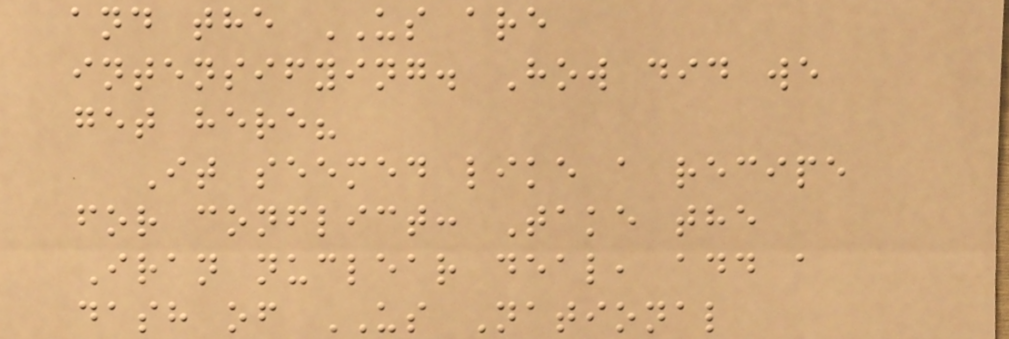and the US are
intensifying. How did we
get here?
It seemed like a recipe
for conflict: Take the
Iran nuclear deal, add a
dash of US National
